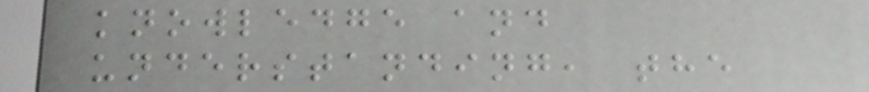knowledge and
understanding, the
